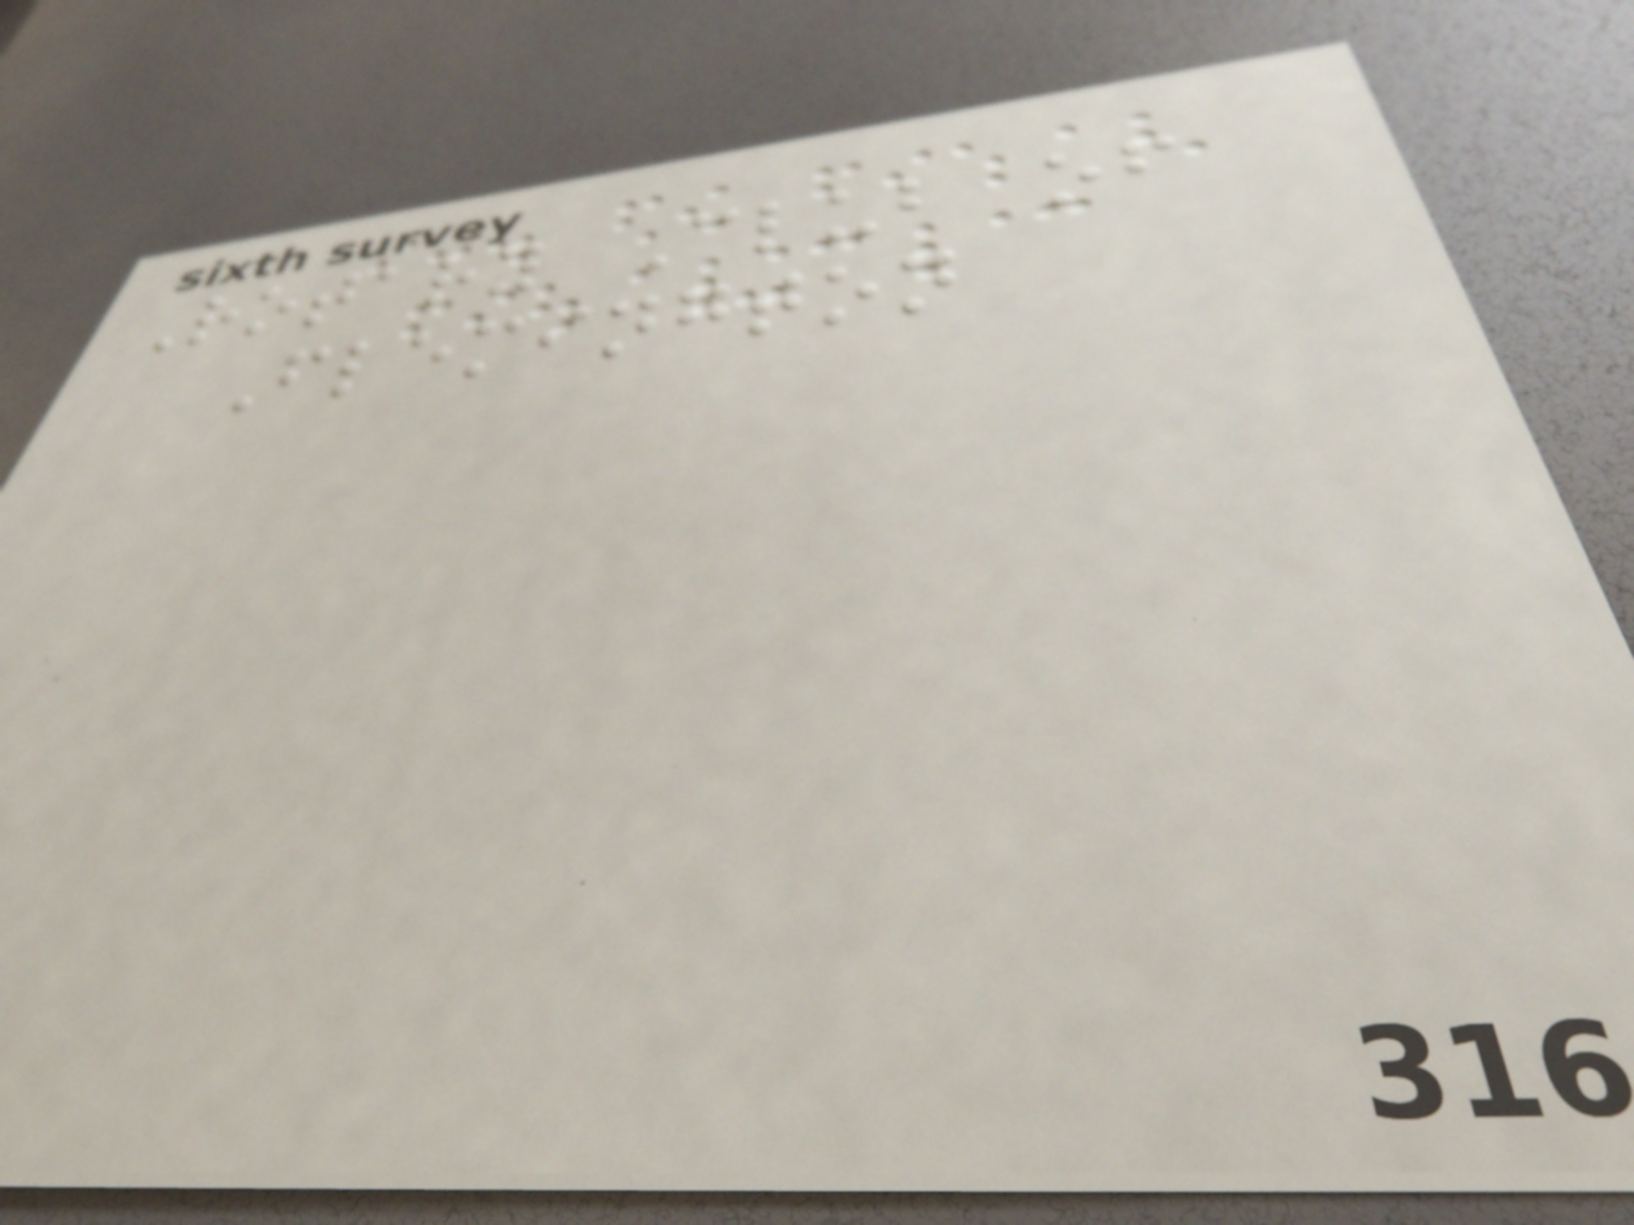Rotary Club of
Flemington
